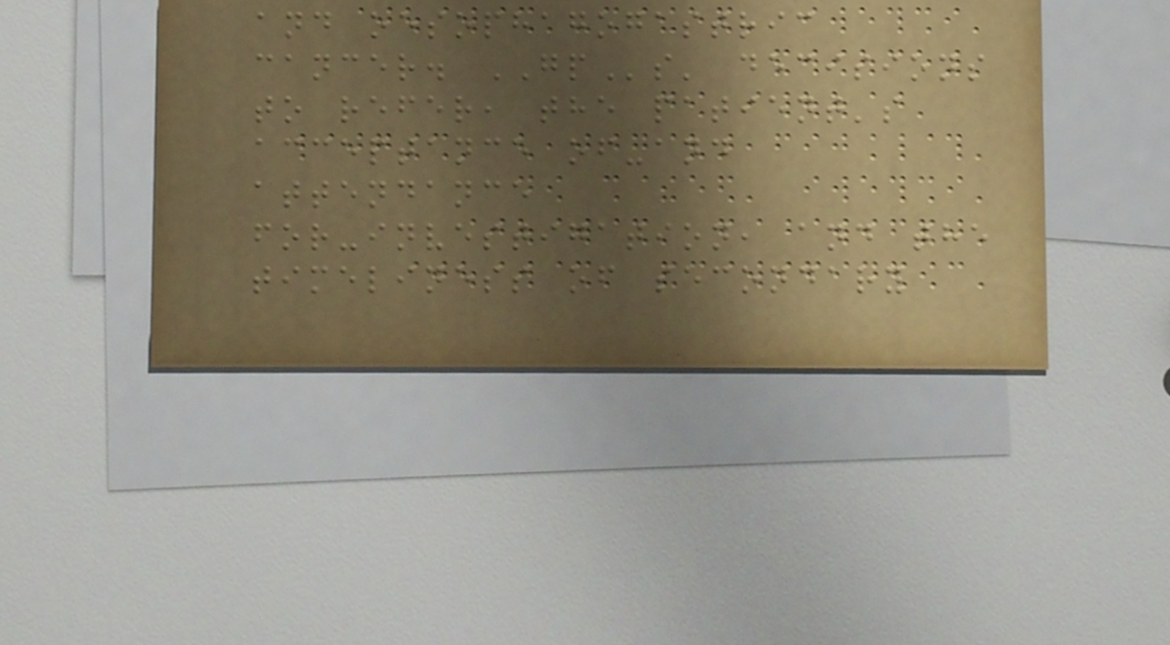and oesophagogastric
cancer. GPs' decisions
to refer, the patient's
acceptance of-and
attendance
for-investigation, and the
timeliness of secondary
